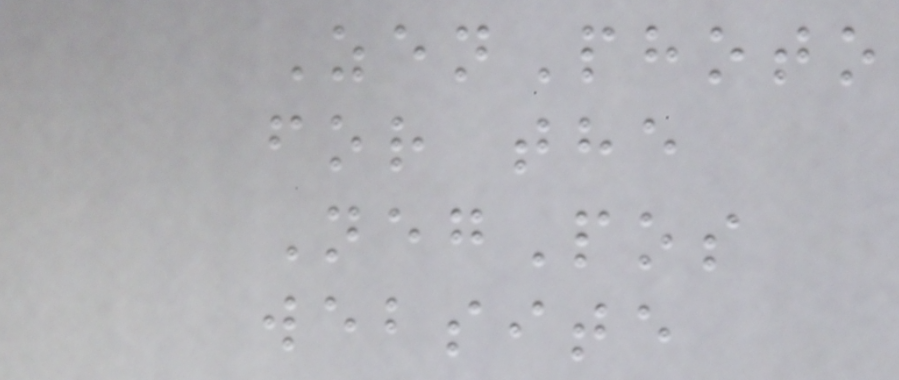ZenPhoto
for the
NegPos
website
